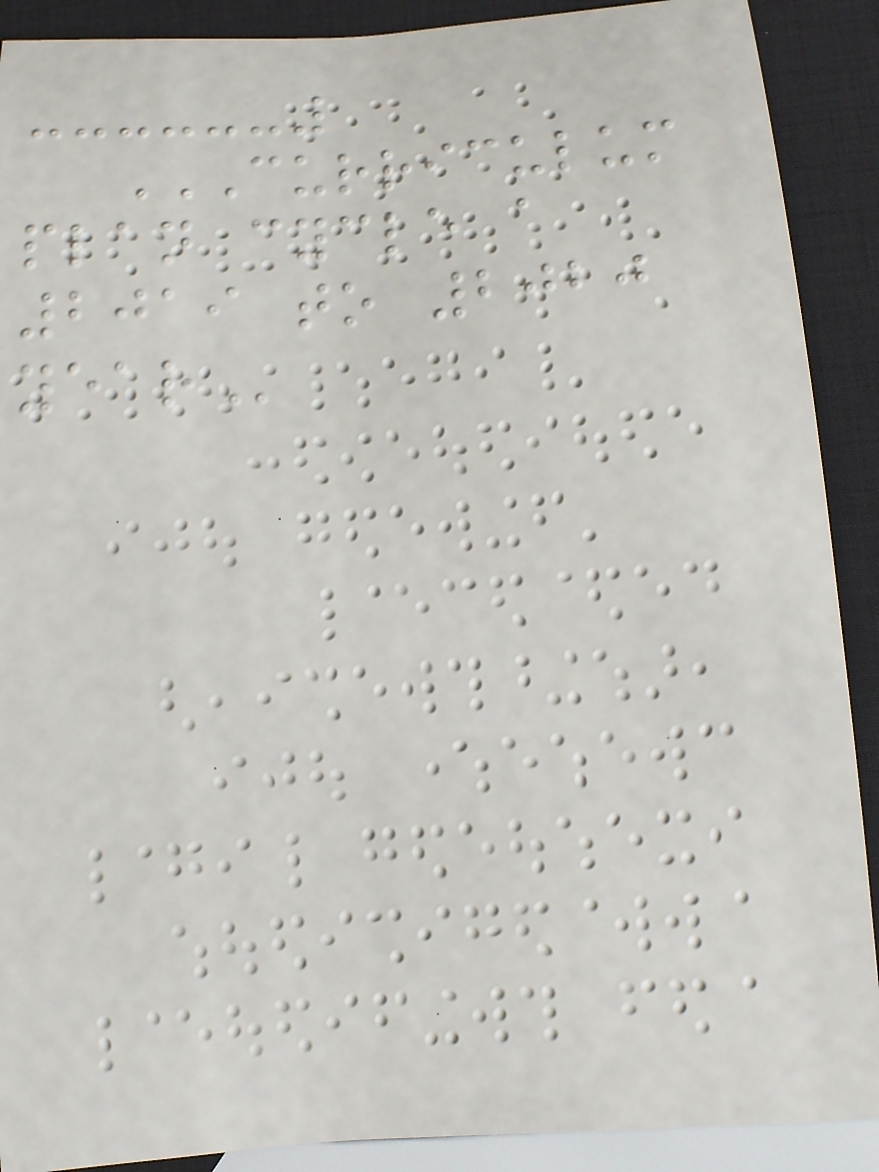CURRICULUM
PLAN CYCLE A
2019 TO 2020
YEAR
